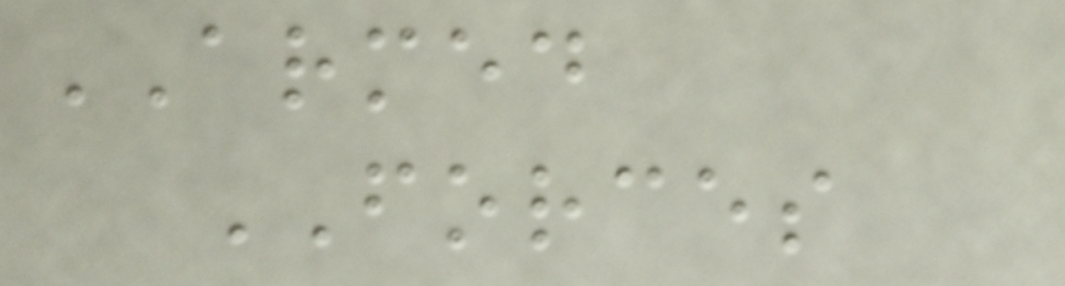ARMED
FORCES
